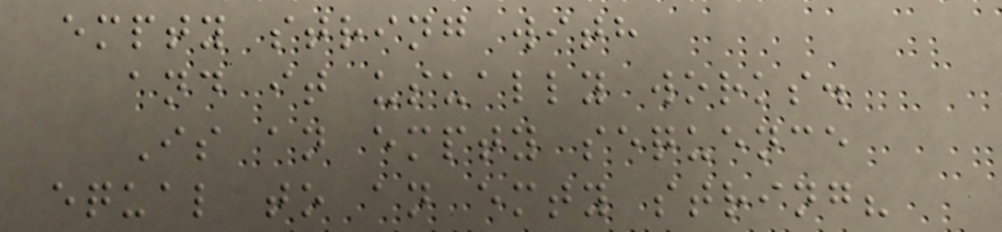empty string with
and it usually works.
Is an empty sequence
equal to an emty string?
